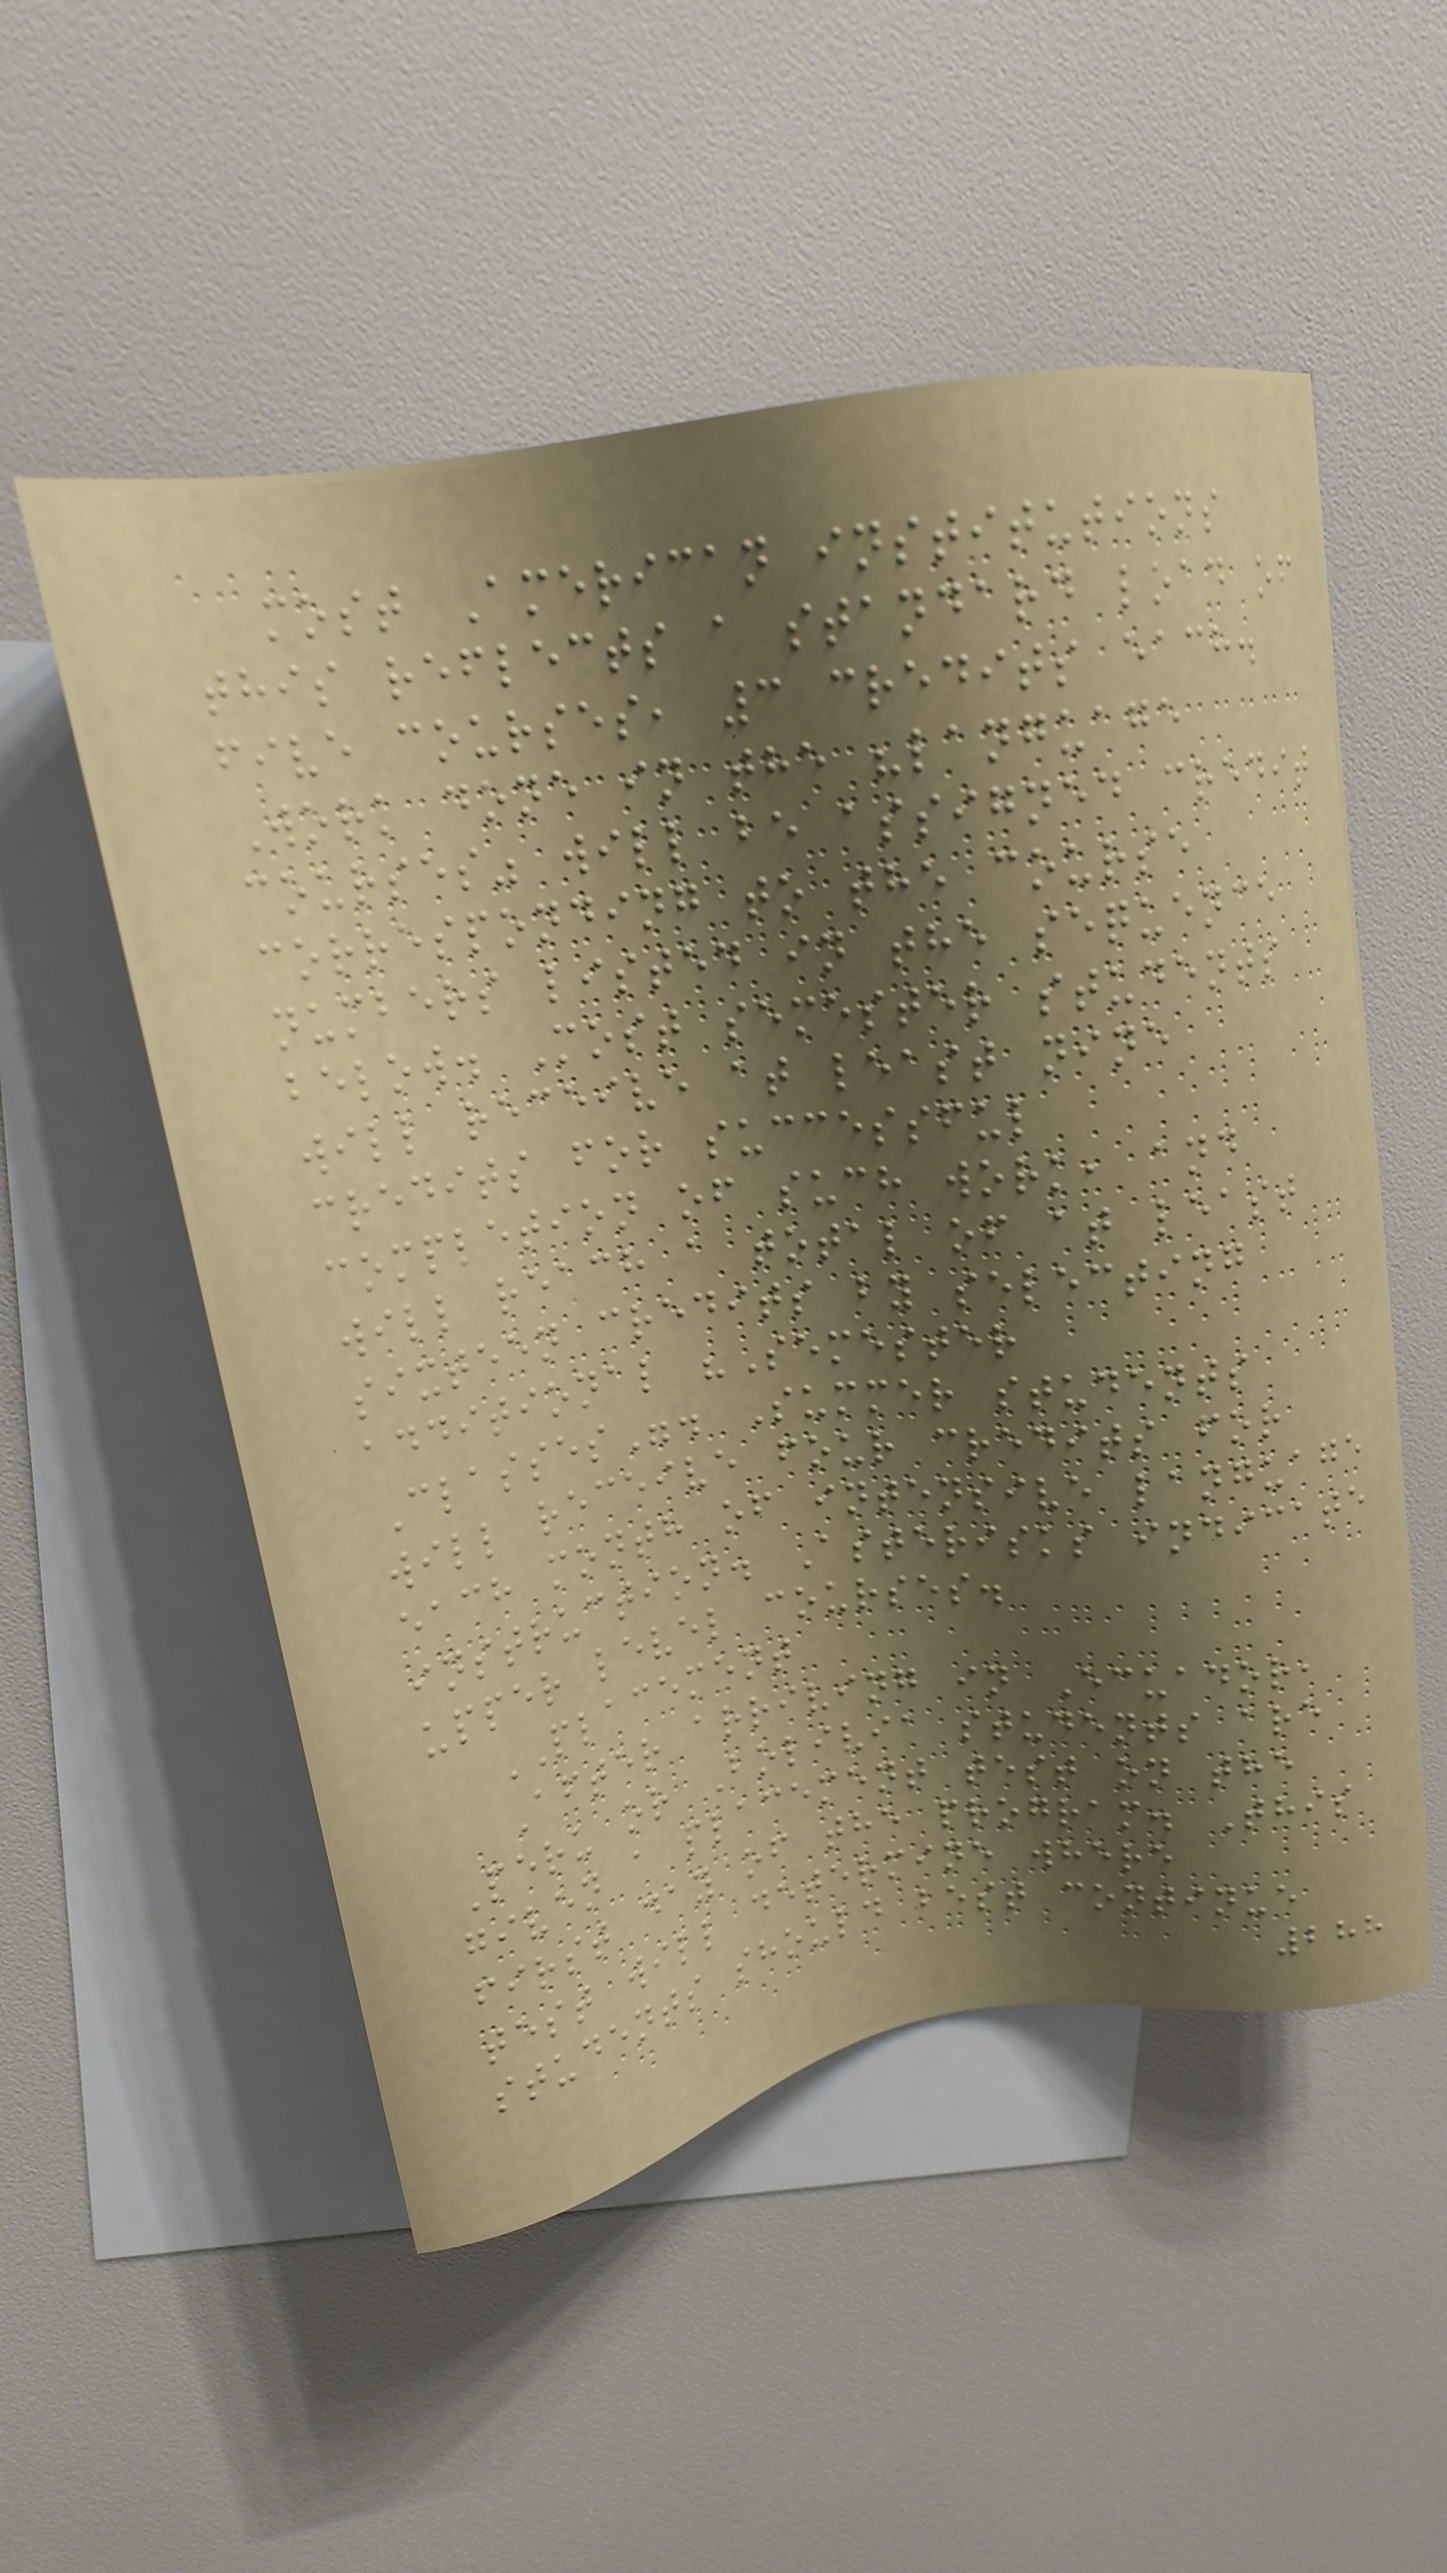most American institutions
this reflects a standard load of
five courses, 3 credits each.
Work done in the "language
courses" will be assigned credit
corresponding to the course
numbers listed in the sequence
below. Most semester students
will receive at least nine
credits for successful
completion of such work, and
will reach a total of at least
sixteen credits by selecting
additional "Semester
Classes". Summer students
will receive four credits for
each month of intensive language
instruction. Asterisks indicate
upper level courses.
PLACEMENT
After arriving in Ecuador,
Peru or Bolivia students are
given a placement test on the
first day of the program. This
test will determine where
students should best continue
288
